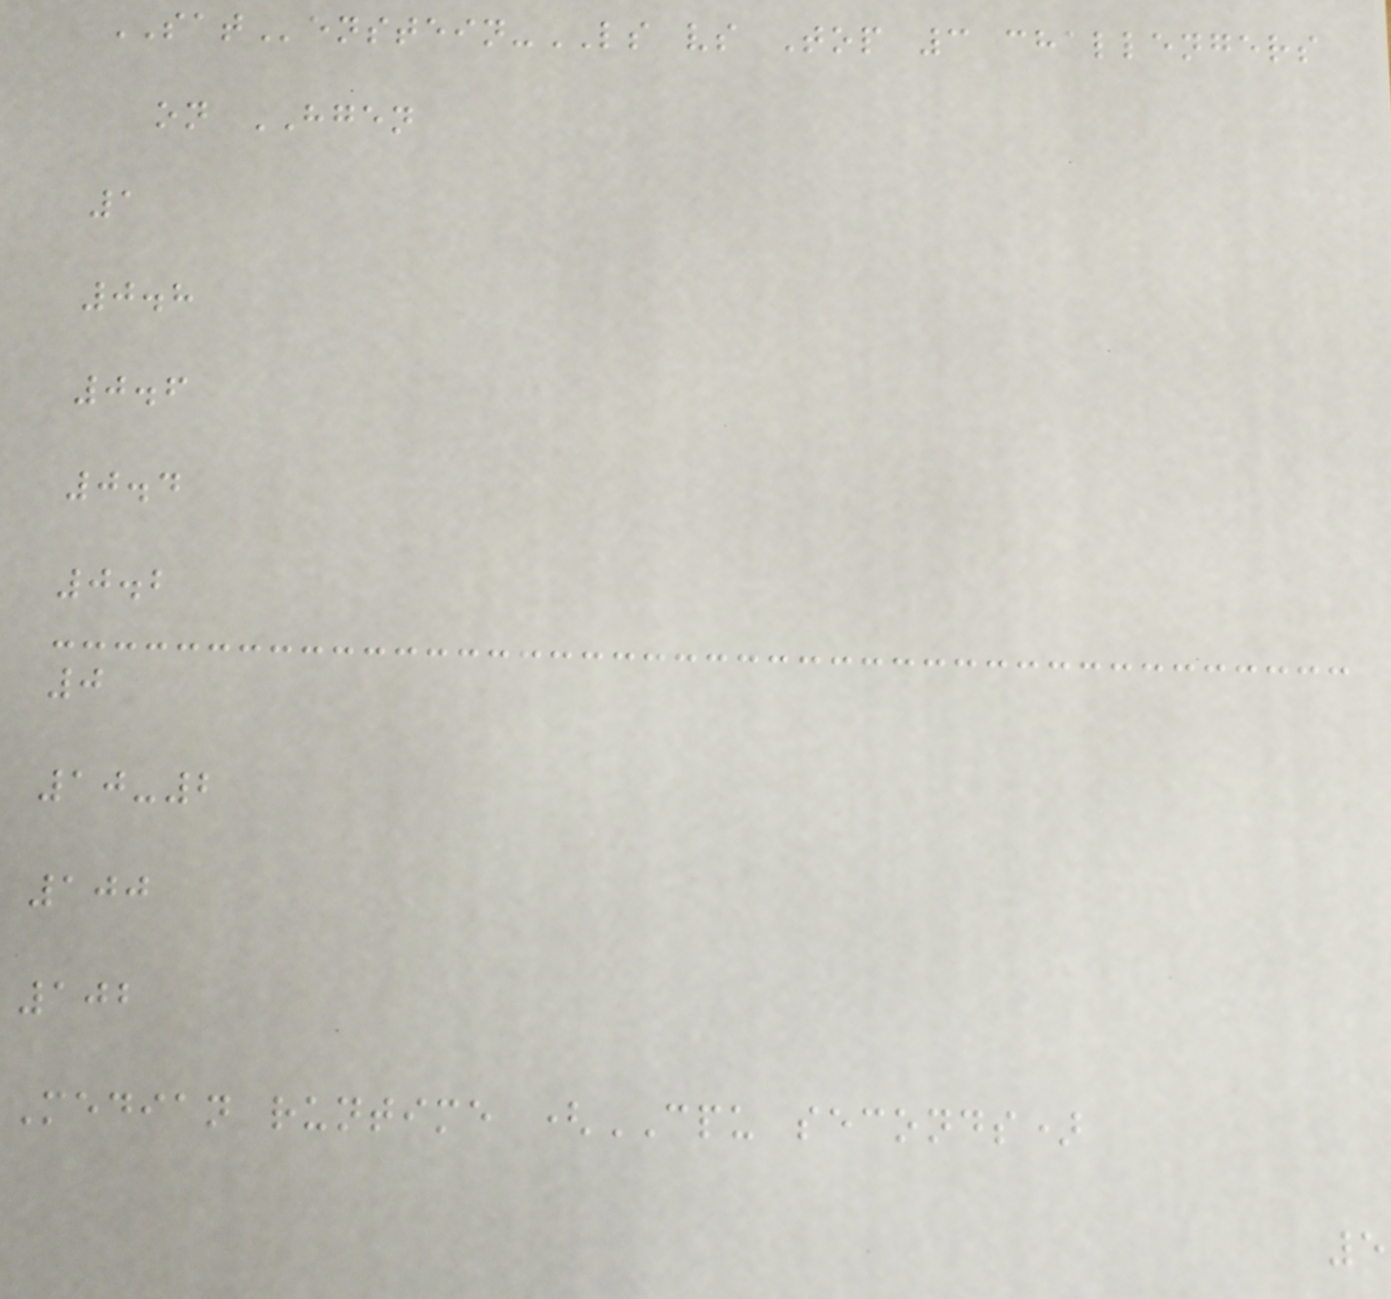SATenstein-LS vs Top 3 challengers
on HGEN
1
0.8
0.6
0.4
0.2
0
10-2
100
102
Median runtime (CPU seconds)
5
